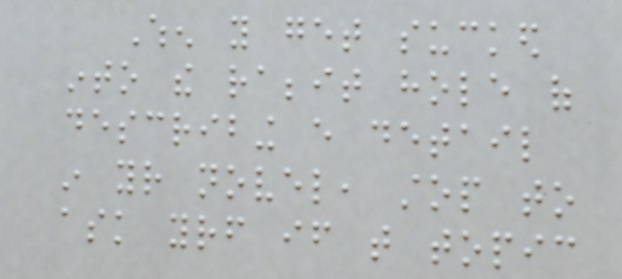When you get sucked
into the rabbit hole of
describing every detail
in your novel, stop to
ask yourself if that topic
